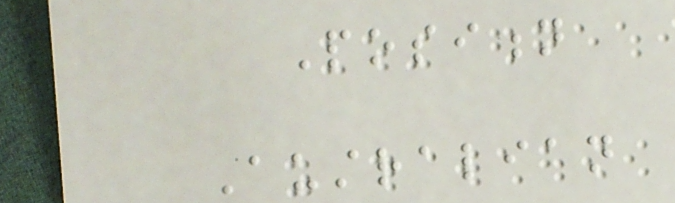Position
Australian
